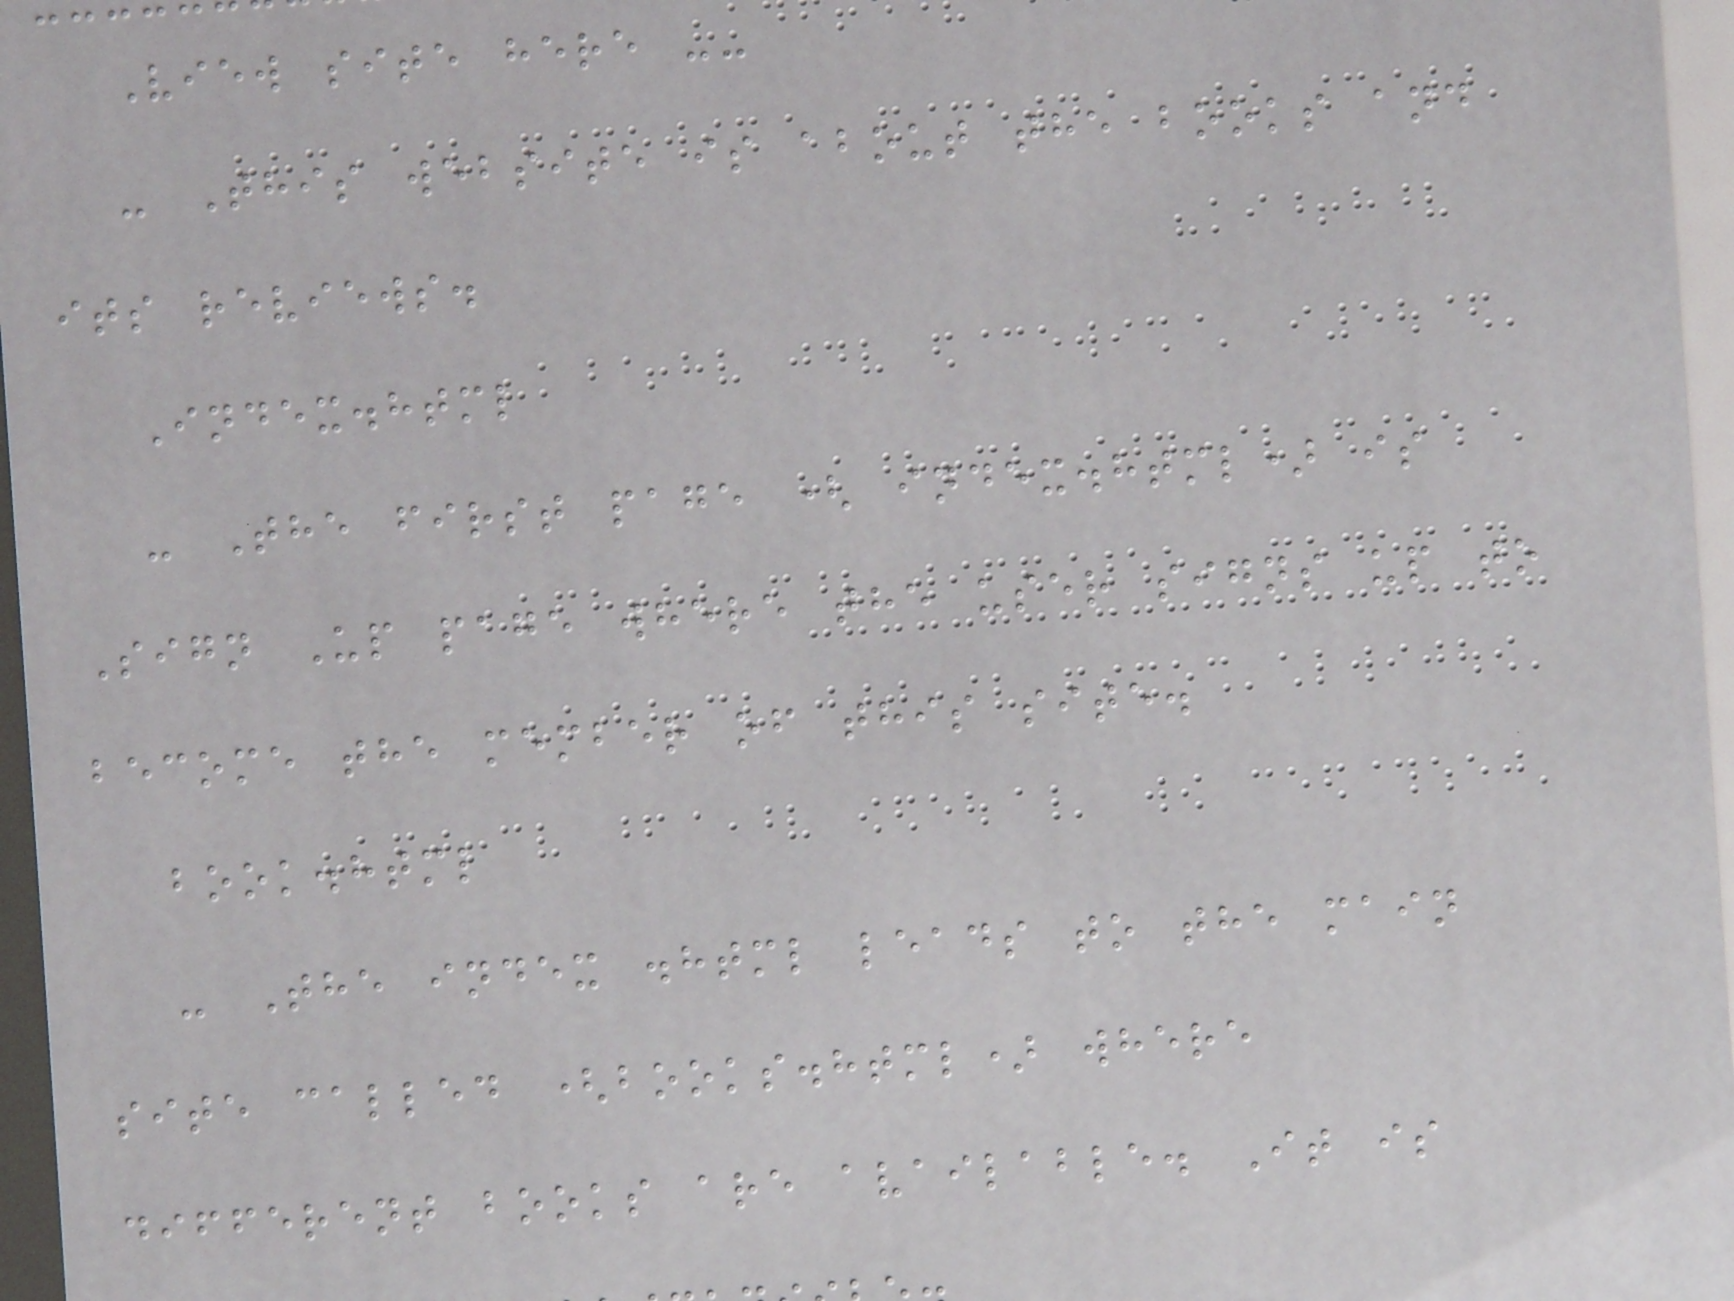View site here --
- This website is about the books and
its reviews.
Index.html
- The first page ( index.html) is
Sign Up page where the user signs up to
become the member of this site.
book.html
- The index .html leads to the main
site called (books.html) where
different books are available. It is
